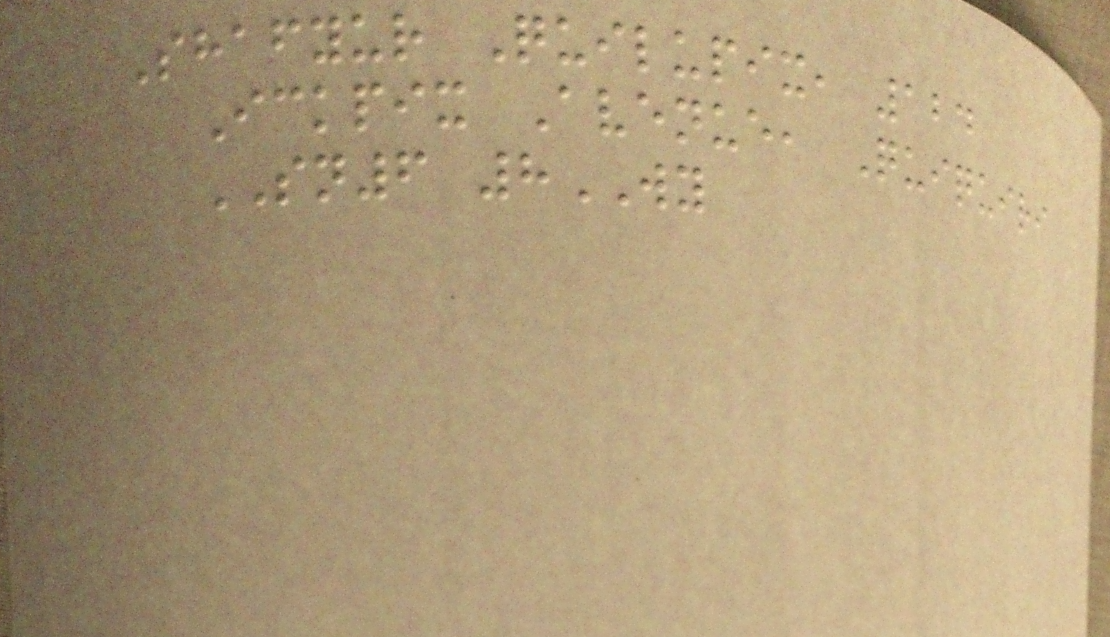Shafyur Quilupix, 124
Ickpix Avenue, Quiquiri
SN6 8WY
